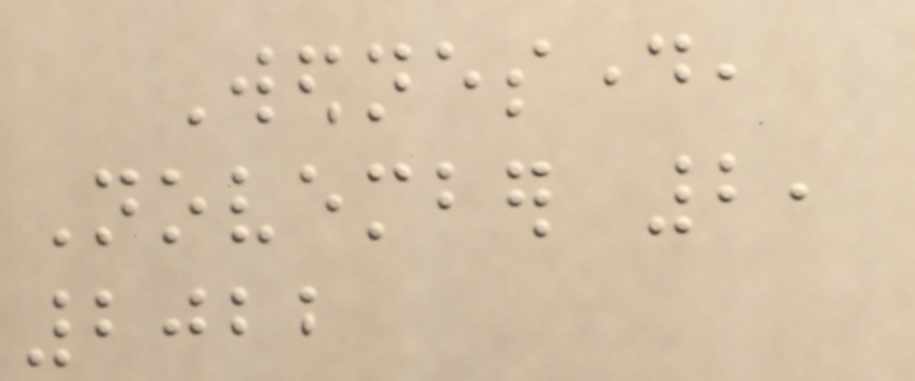Wednesday,
November 2,
2022
